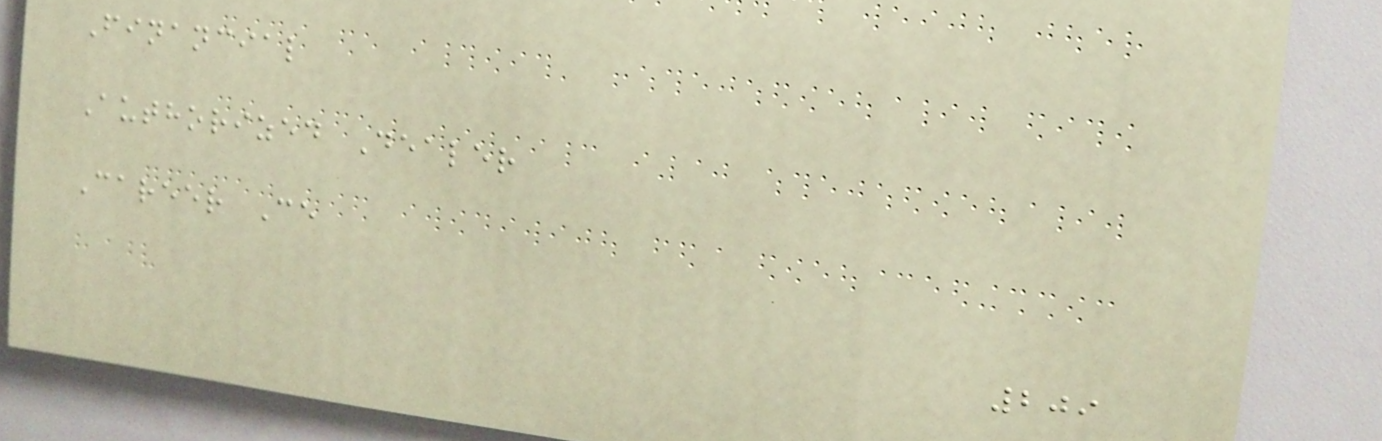Financial
Authorized Dealer
Career Ce
209
